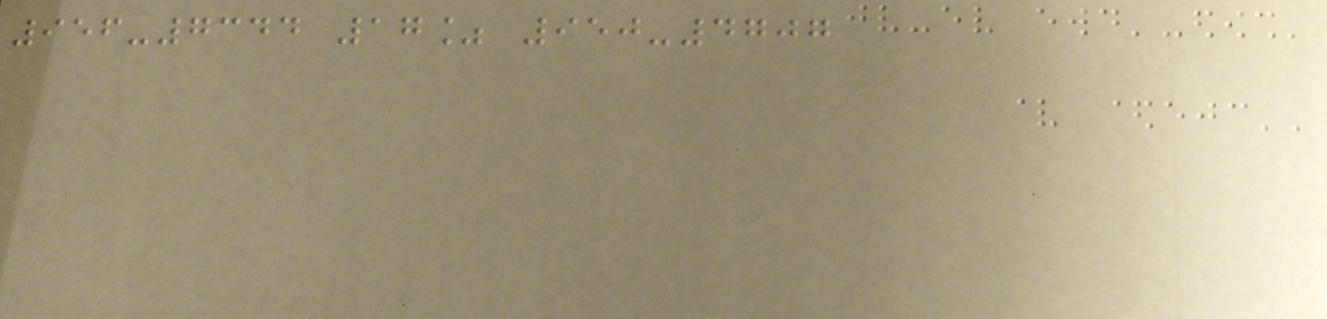956-7344 17% 950-4707
